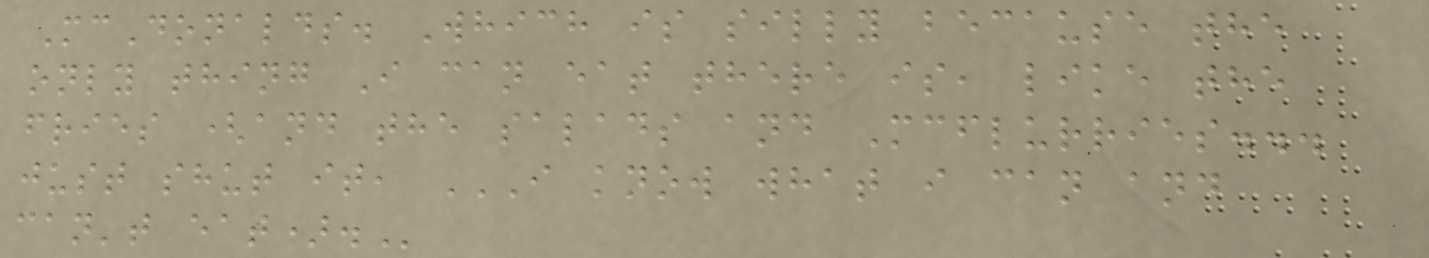McDonalds. Which is silly because the
only thing I can eat there is, like the
fries (and the salads and Mcflurries...
just shut it, I KNOW WHAT I CAN AND
CAN'T EAT).
